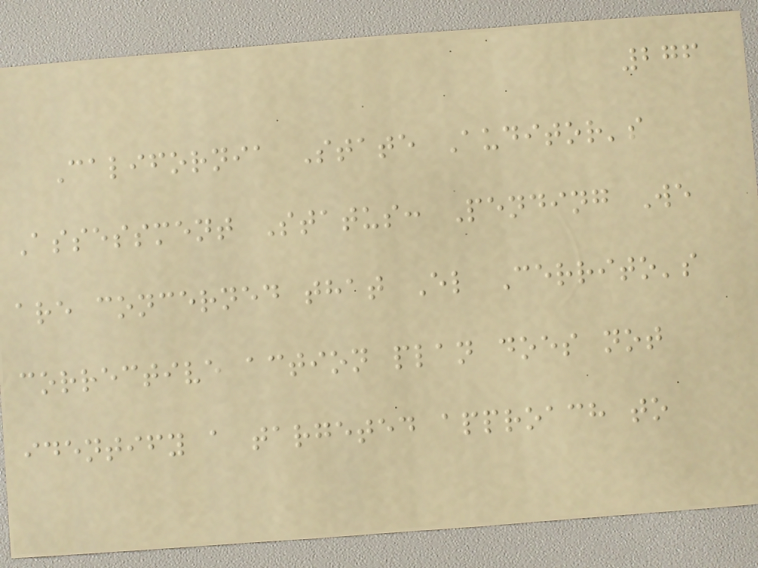276
California State Auditor's
Assessment Status: Pending We
are concerned that El Cerrito's
corrective action plan does not
identify a targeted approach to
